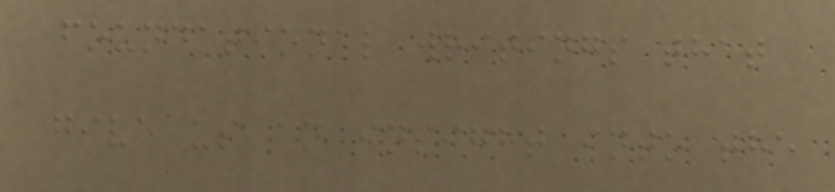foundational writings that
give us an insight into the
